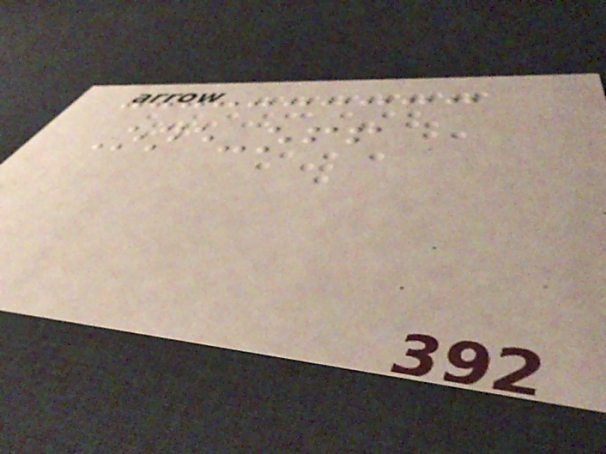One-off
